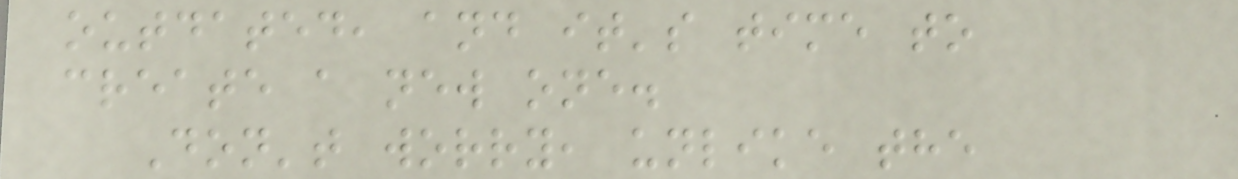outdated, and it's time to
create a new one.
Don't worry, unlike the
